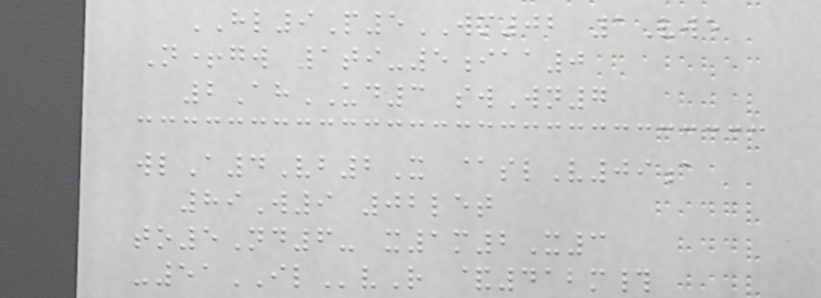HL9P5WM02 1Vwe
N+gw 1ti-5iaa0
2AhUD3 swWn7
wlA4Vb2X @slV09a
89W9 02let
to5Nd6- x1m2X3
-51ILvR &412m#
